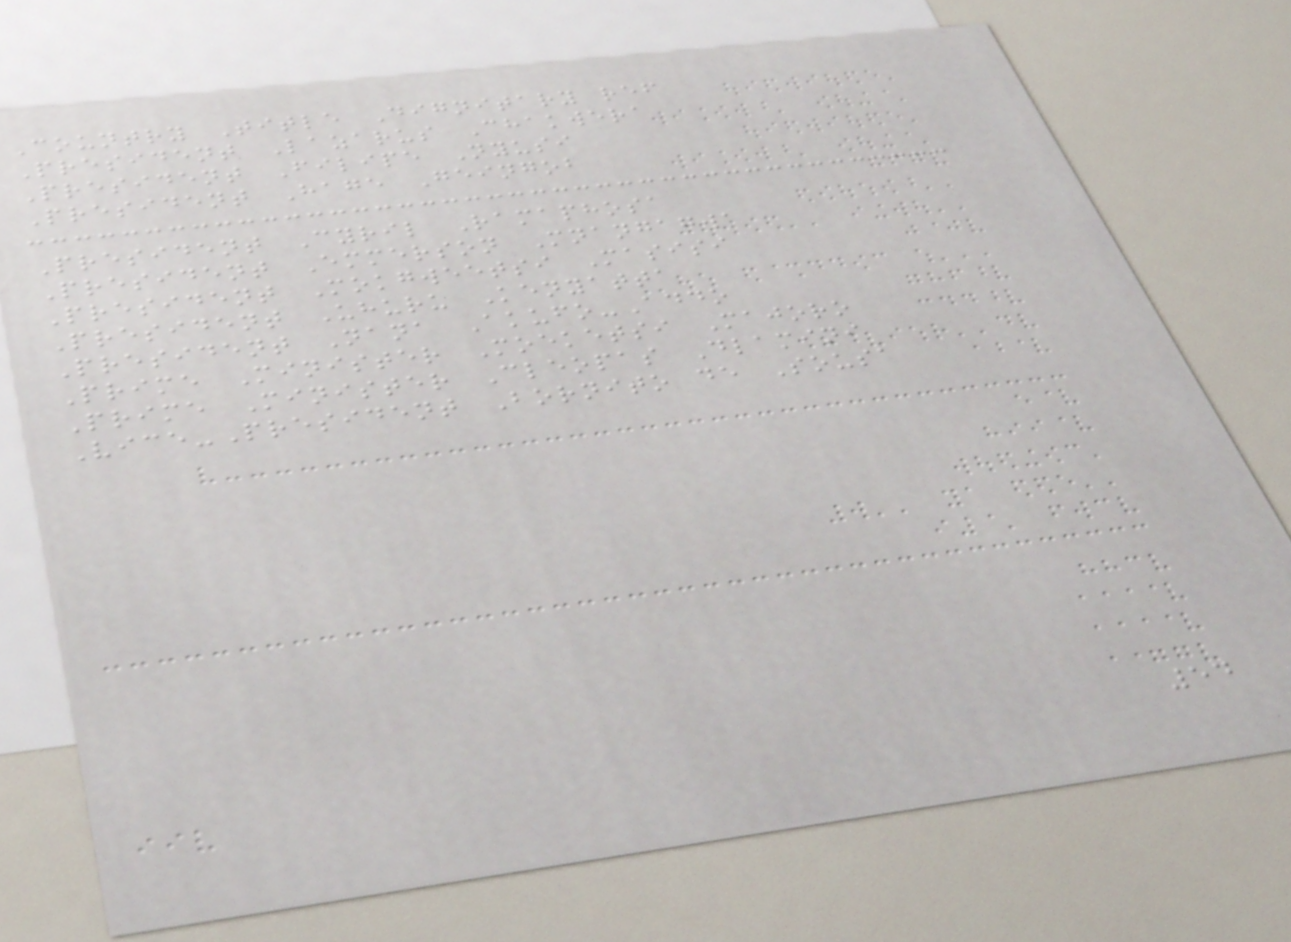Country Title Dignitary ref
President Lazarus Chakwera
President Filipe Nyusi
President Hage Geingob
President Cyril Ramaphosa
President Emmerson Mnangagwa
President Mokgweetsi Masisi
President Uhuru Kenyatta
President Nana Akufo-Addo
Prime Minister Moeketsi Majoro
Prime Minister Cleopas Dlamini
Vice-President Bornito de Sousa
54
